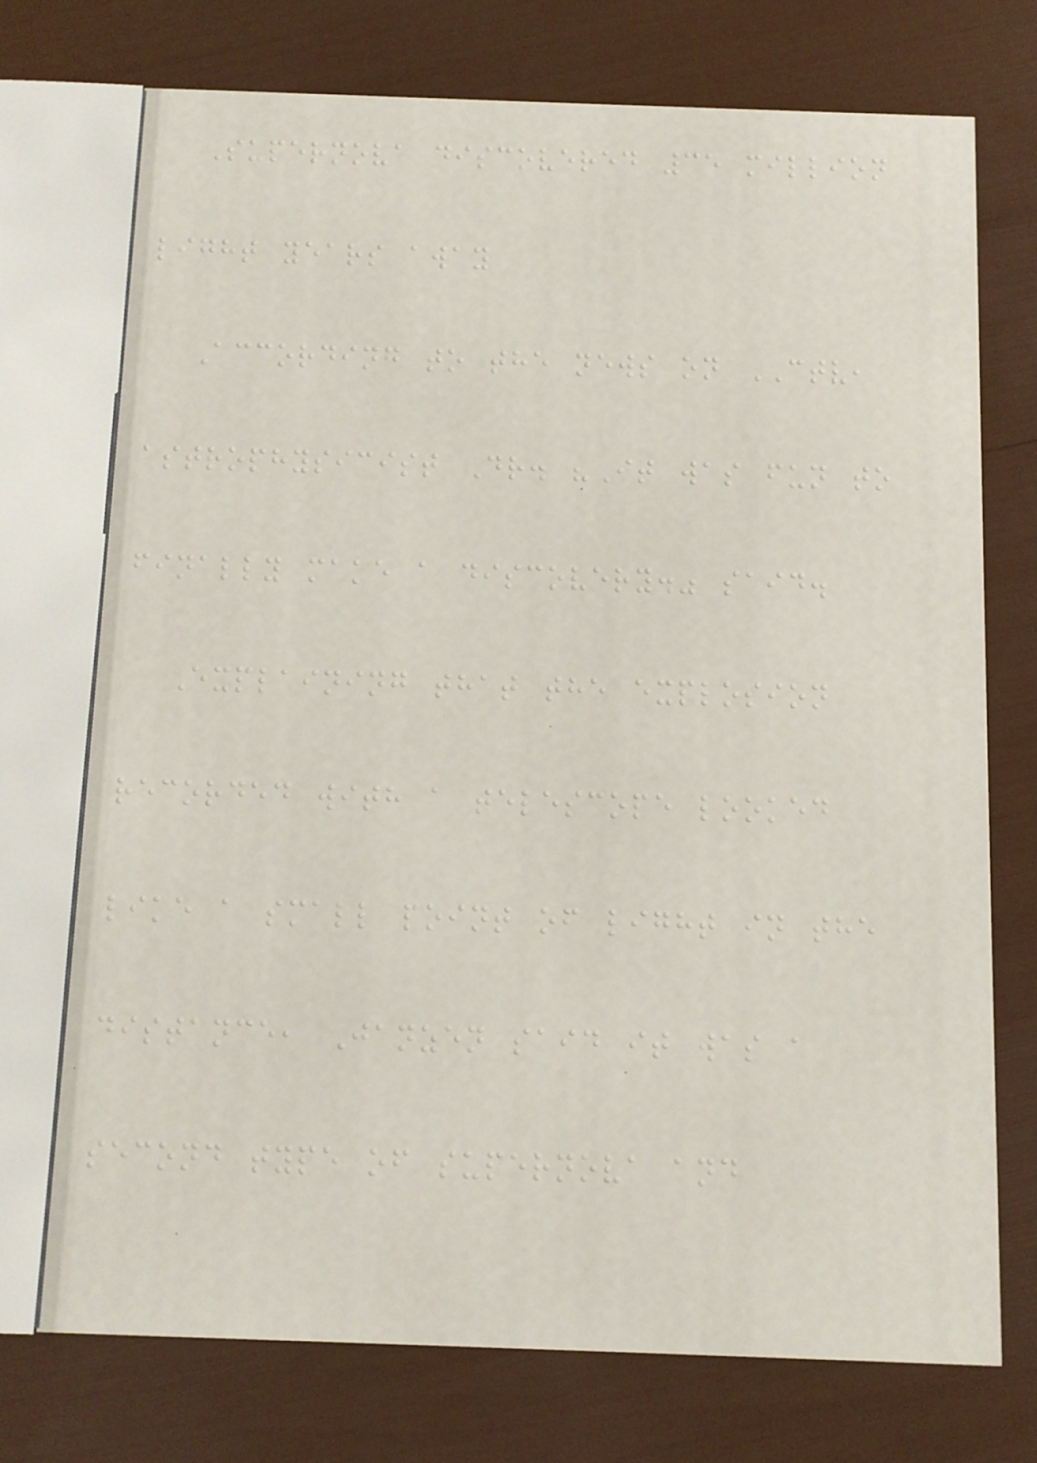Supernova discovered 35 million
light years away
According to the news on CTV,
astrophysicist Dr. "It was fun to
finally make a discovery." said.
Explaining that the explosion
recorded with a telescope looked
like a small point of light in the
distance, Janzen said it was a
second type of supernova and
